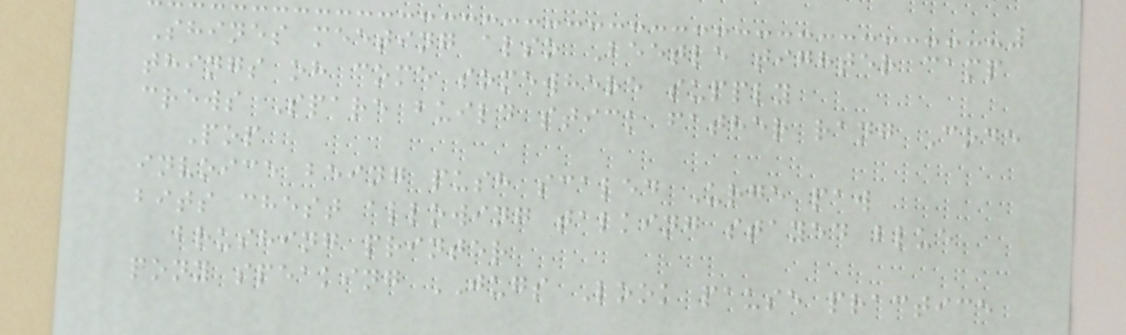Shines meeting also Beetle tighter camp
things oh come somewhere supply
crews Spare build stick father rang Code
Pop
invoice being push scaled Urge paw
bits chest allowing talking stayed blue
brushing printer
pony speaking JUGS Look pause practice
